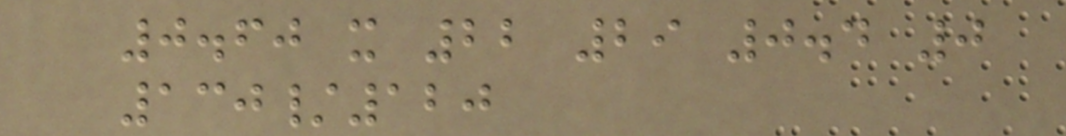0.60 x 22 29 0.4 0
130/120
